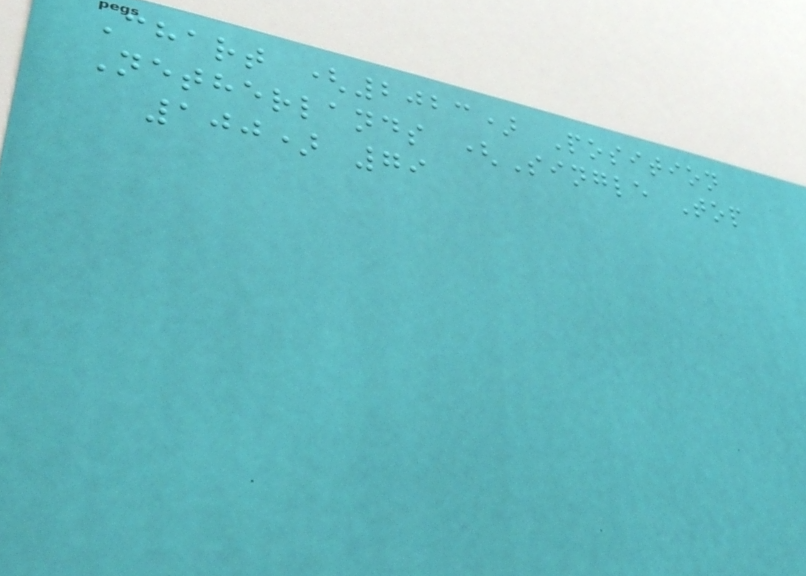Chart (2023) Position
Netherlands (Single Top
100) 79
